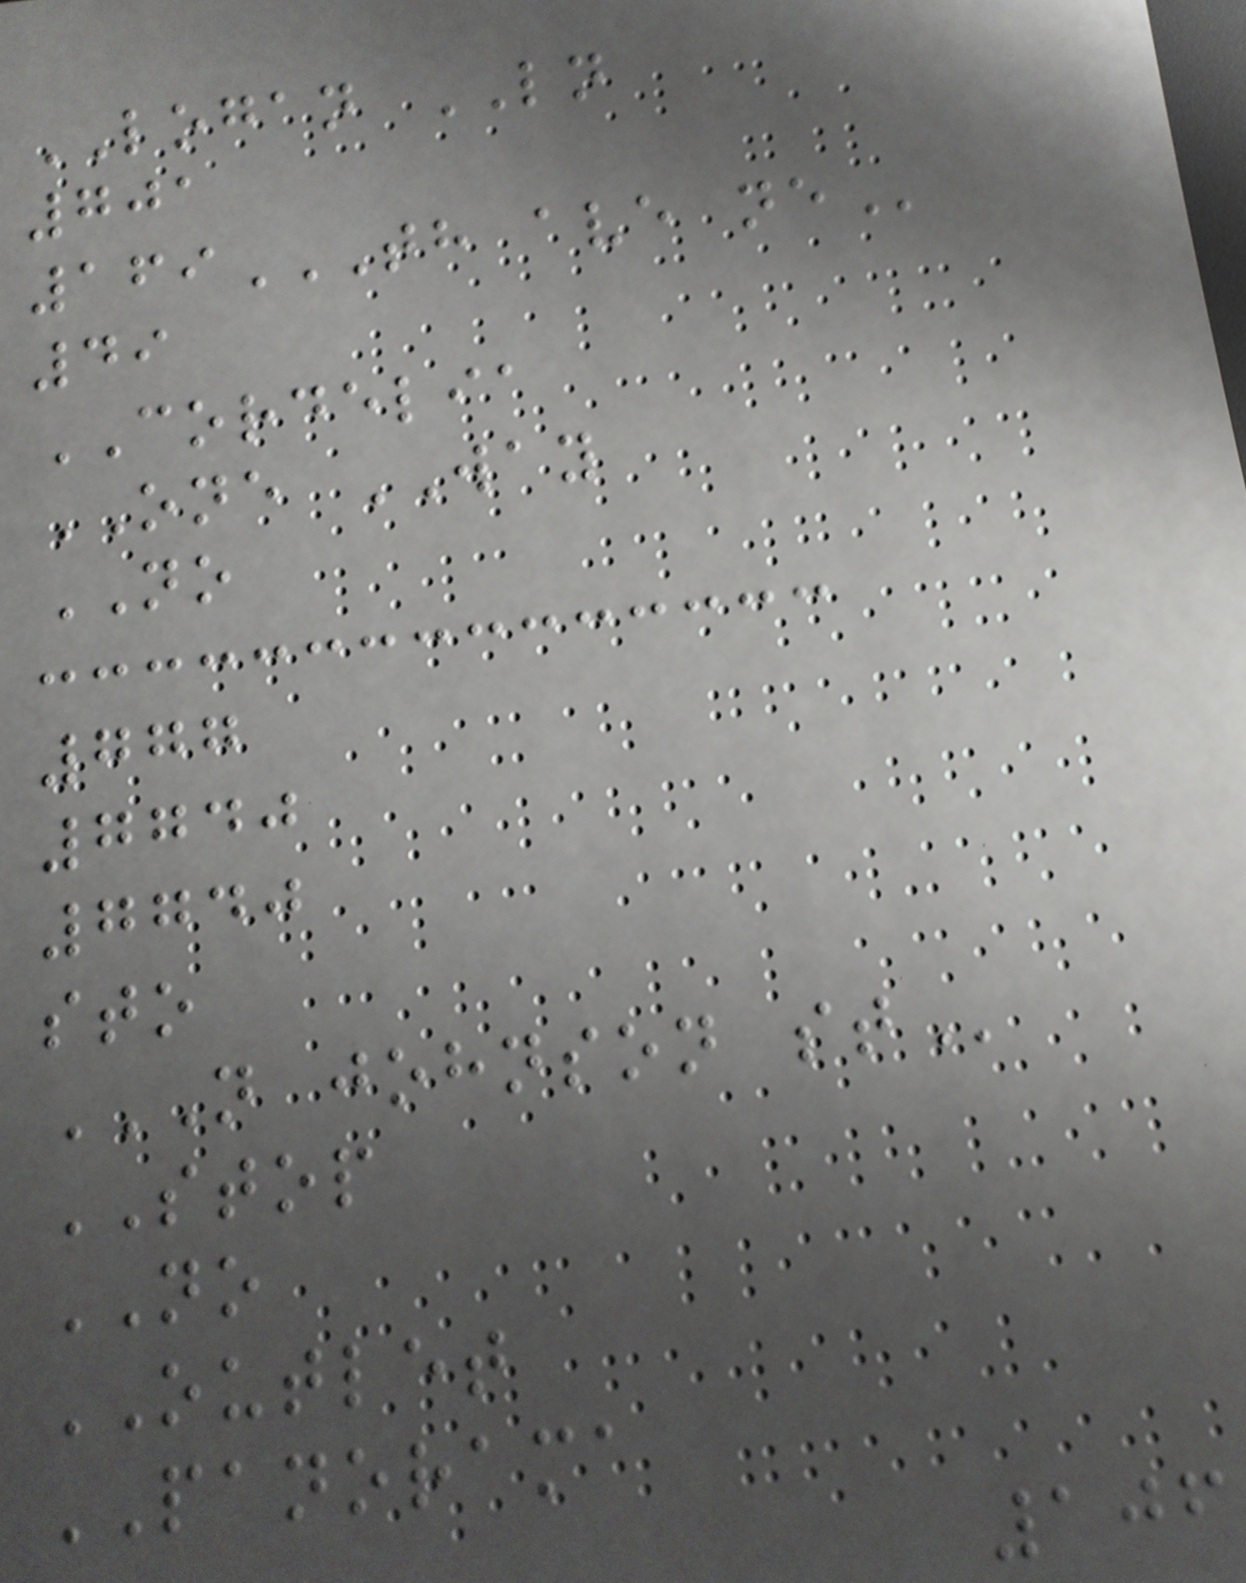LOGAN LN
701
169TH AVE NE
49
CORDELIA
ONE WAY
NO
777
7740
7740
sto
N JOHNSON ST
STOP
NO
OUTLET
PANORAMA
106
